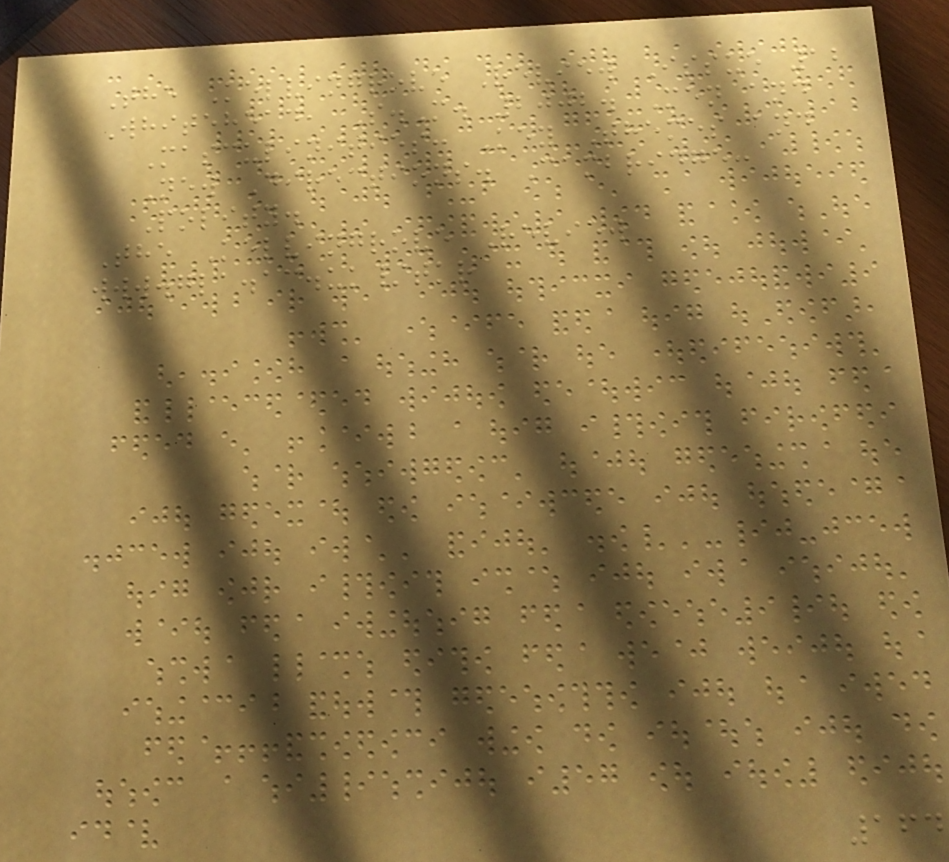The Kelvingrove Review Issue 12
Whitehead, S.M. 2002. Men and
Masculinities: Key Themes and
New Directions. Cambridge:
Polity.
The Kelvingrove Review
www.gla.ac.uk/tkr
164
